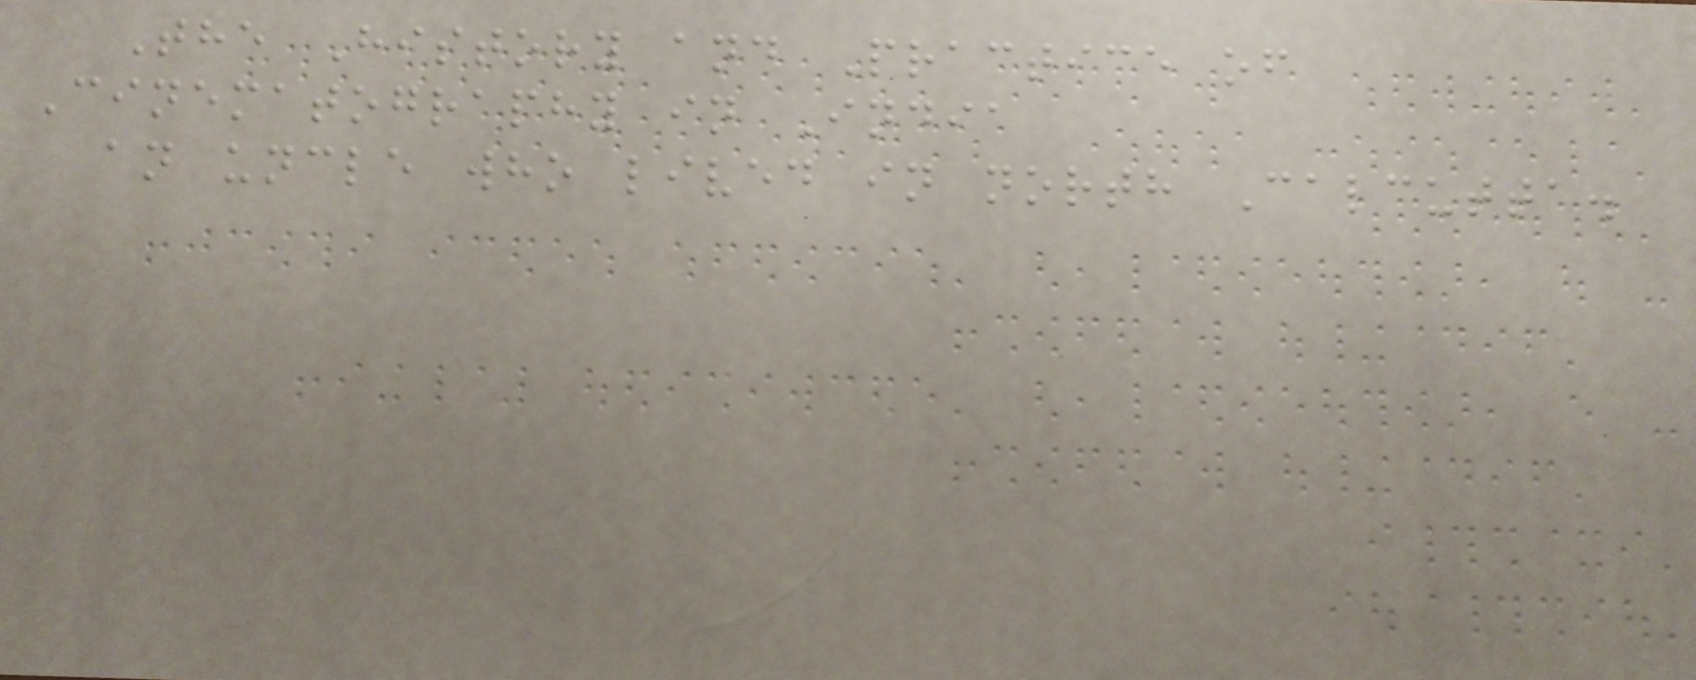The History and Practice of
Cinematography in India
an uncle who lived in north Calcutta.
